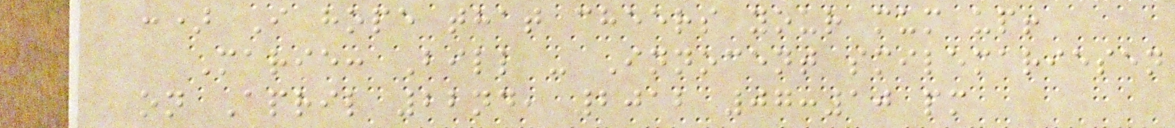:) I hope that cheers your mum up!
Marie: Bill - Innocent smilemariesen
on April 22nd, 2012 07:10 pm
